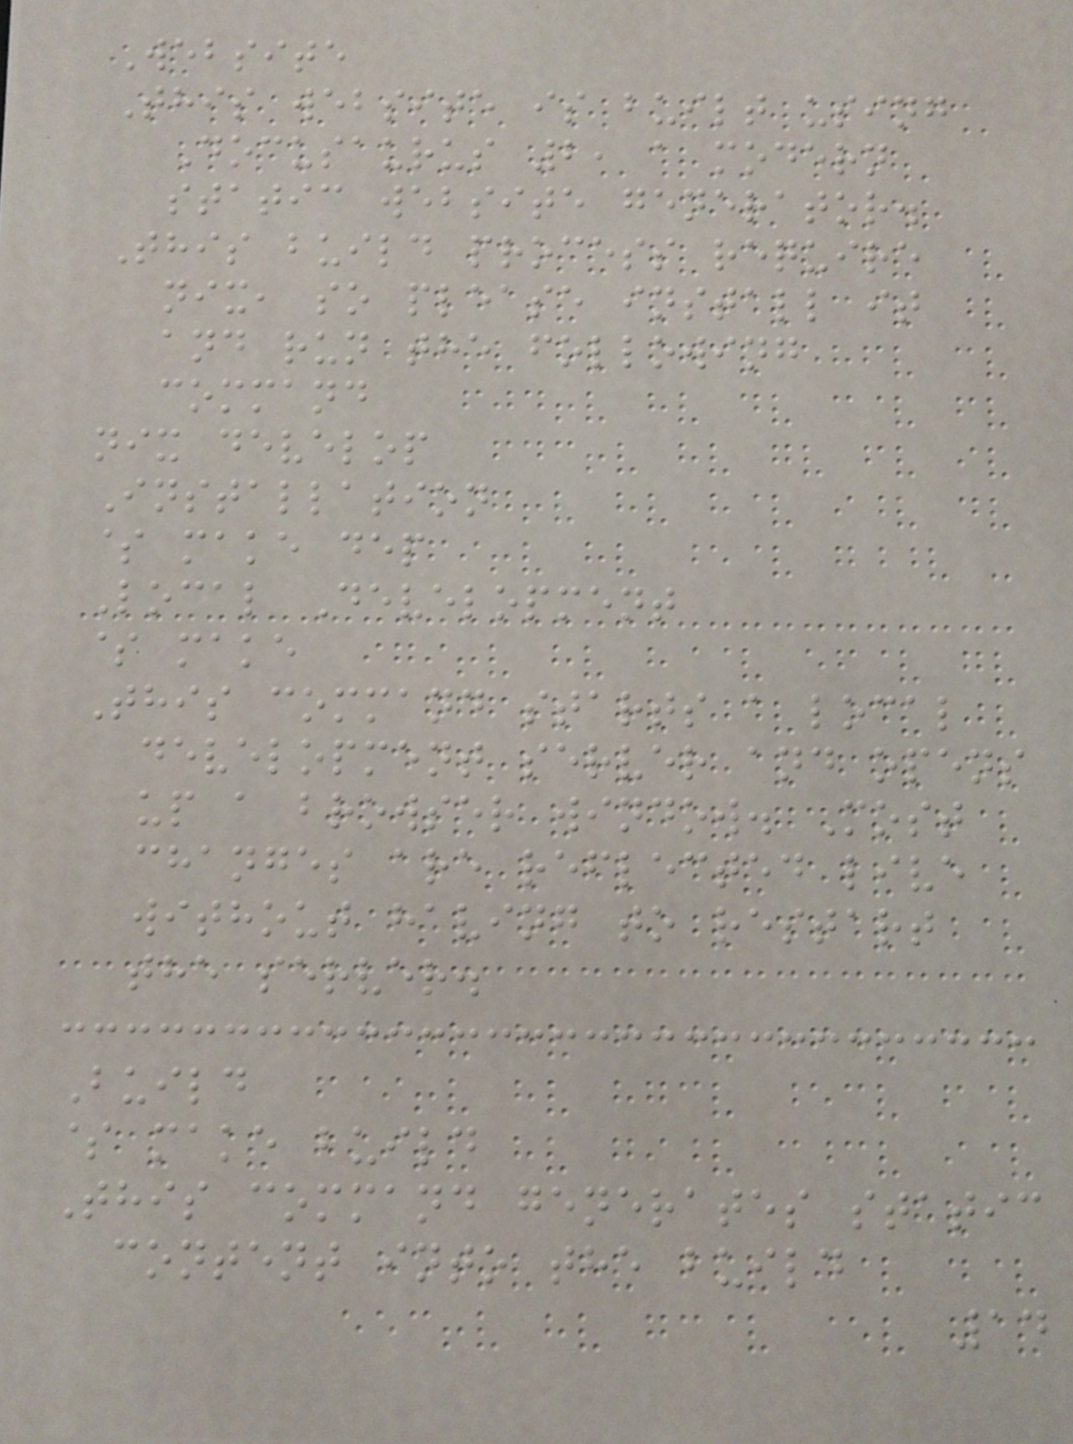Website
This website is built using
Docusaurus 2, a modern
static website generator.
This build process require
nix, so please install it
and run the following
command
nix develop
Installation
$ make dep
Local Development
$ make
This command starts a local
development server and opens
up a browser window. Most
changes are reflected live
without having to restart
the server.
Build
$ make build
This command generates static
content into the build
14
